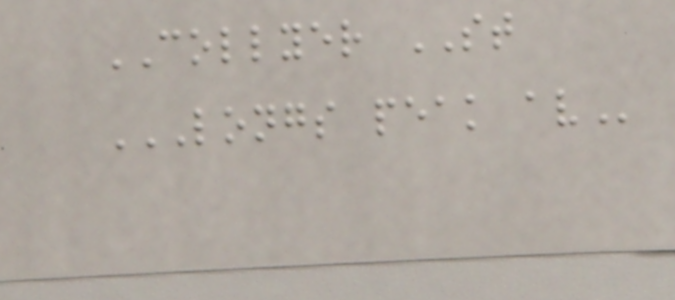COLLYER ST
LONGS PEAK AV
